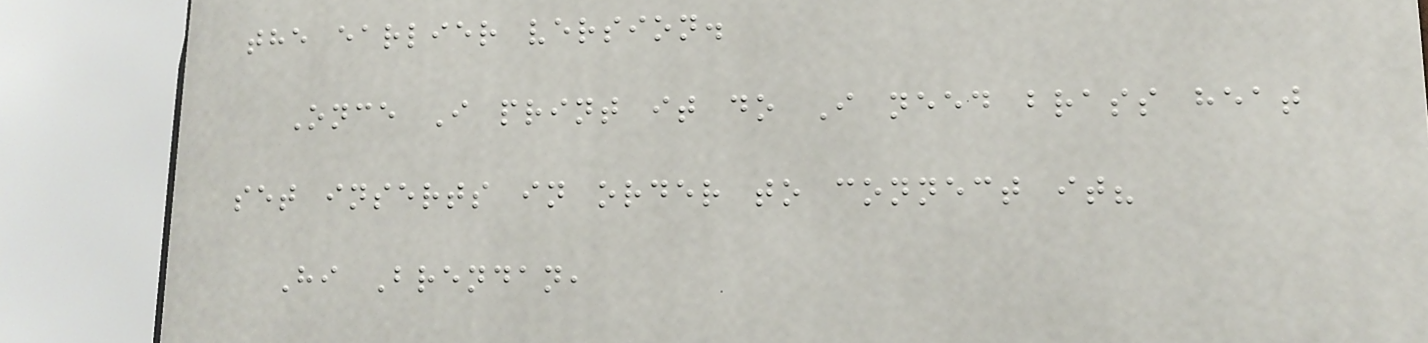the earlier version.
Once I print it do I need brass heat
set inserts in order to connect it?
Hi Brendan,
